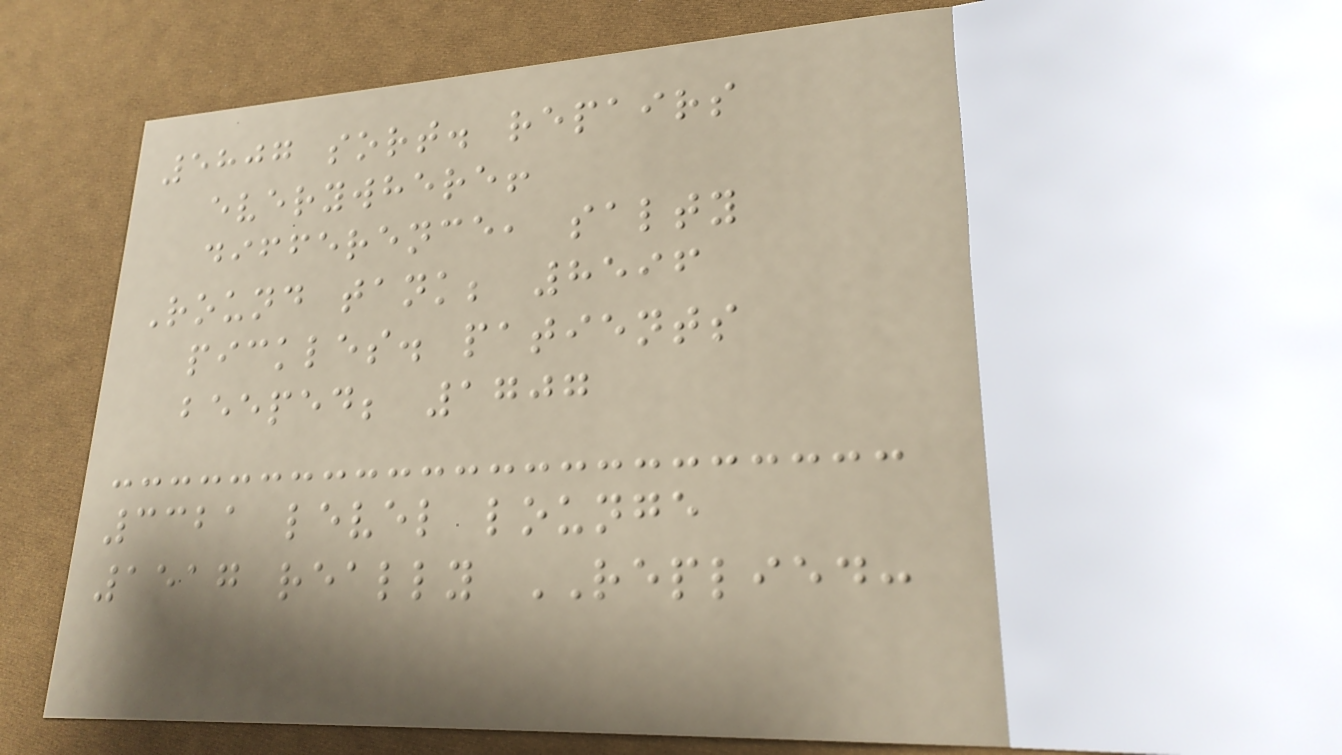5807 sort. repairs
everywhere!
difference, salty
Round tank; 8596
pickles. patients
beeped; 1707
3321 level lounge
1517 really REPLIED:
